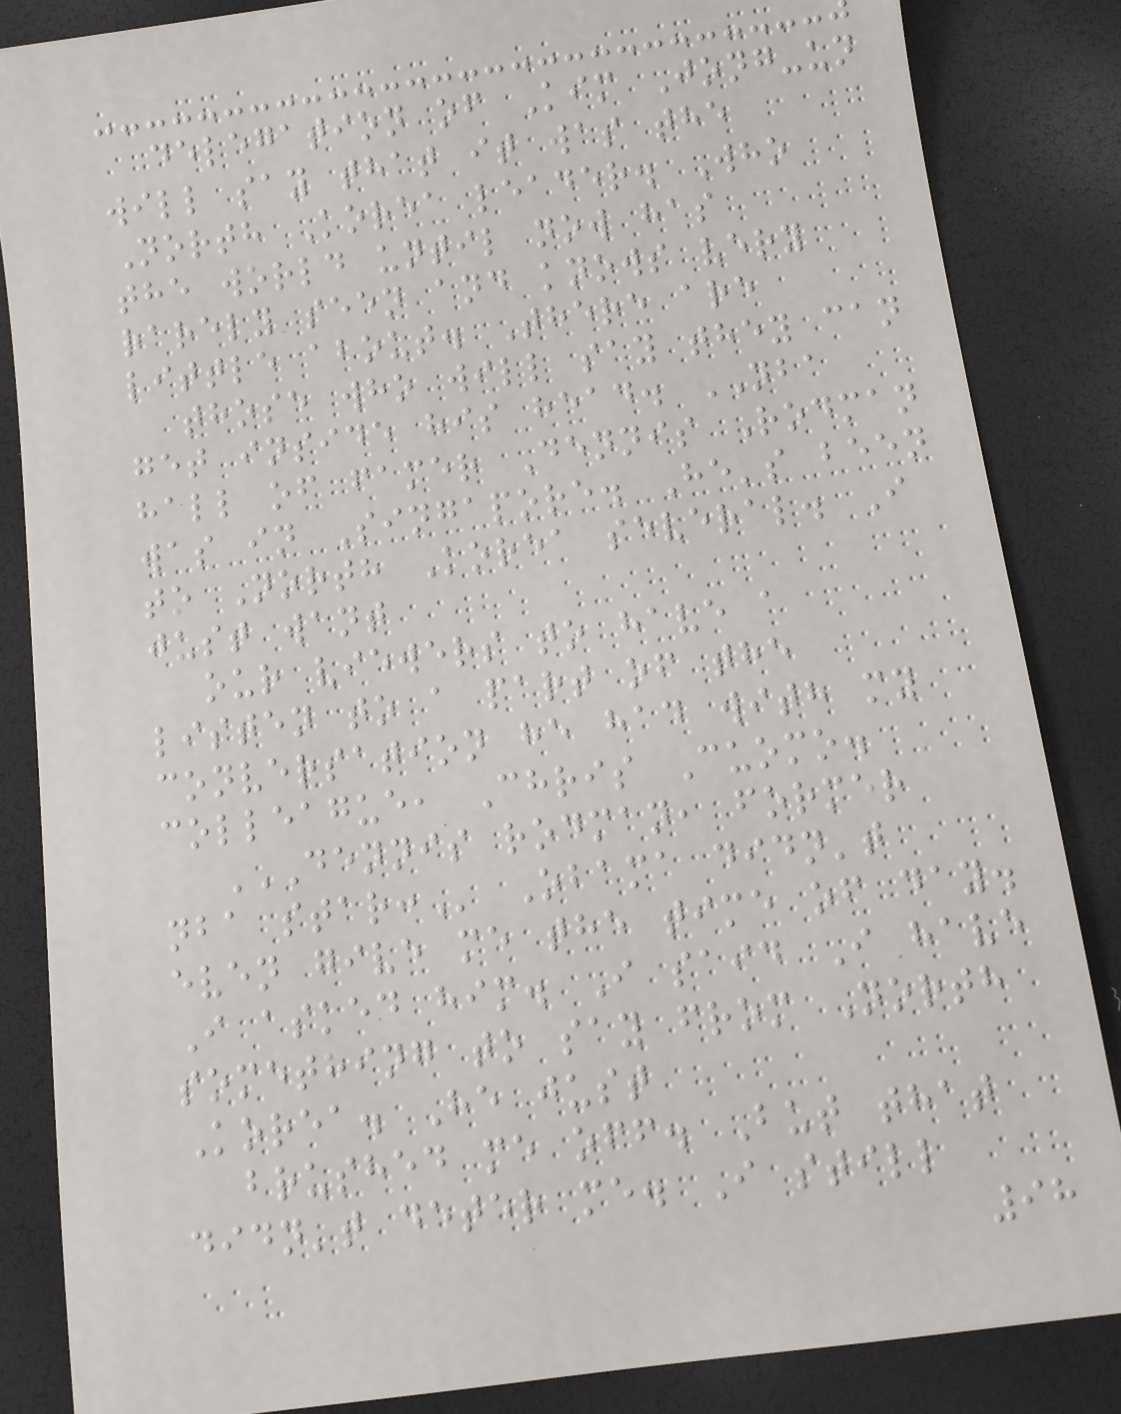delegation of Kim Jong-un
will say that it was the
North Korea leader. Who
the world until now has
rarely seen and knows very
little about. There are
those who will say they can
get inside his head. NBA
hall of famer Dennis Rodman
was in Singapore. He's been
to North Korea several. I
just want
our viewers to have a
listen to a part of the
conversation he had with my
colleague, Chris Cuomo.
DENNIS RODMAN, FORMER
NBA STAR: Obama didn't
even give me the time of day.
I asked him. I said I have
something to say from North
Korea. He just
brushed me off. But that
didn't deter me. I still
98
